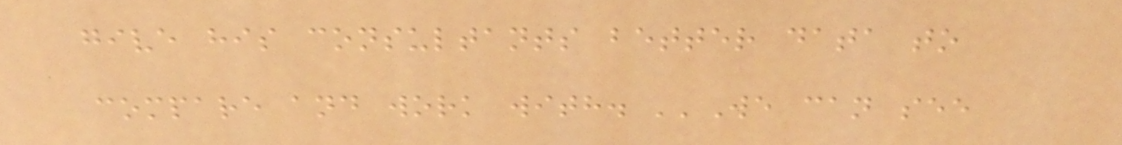give his consultants better data to
compare and work with. ''We can see
